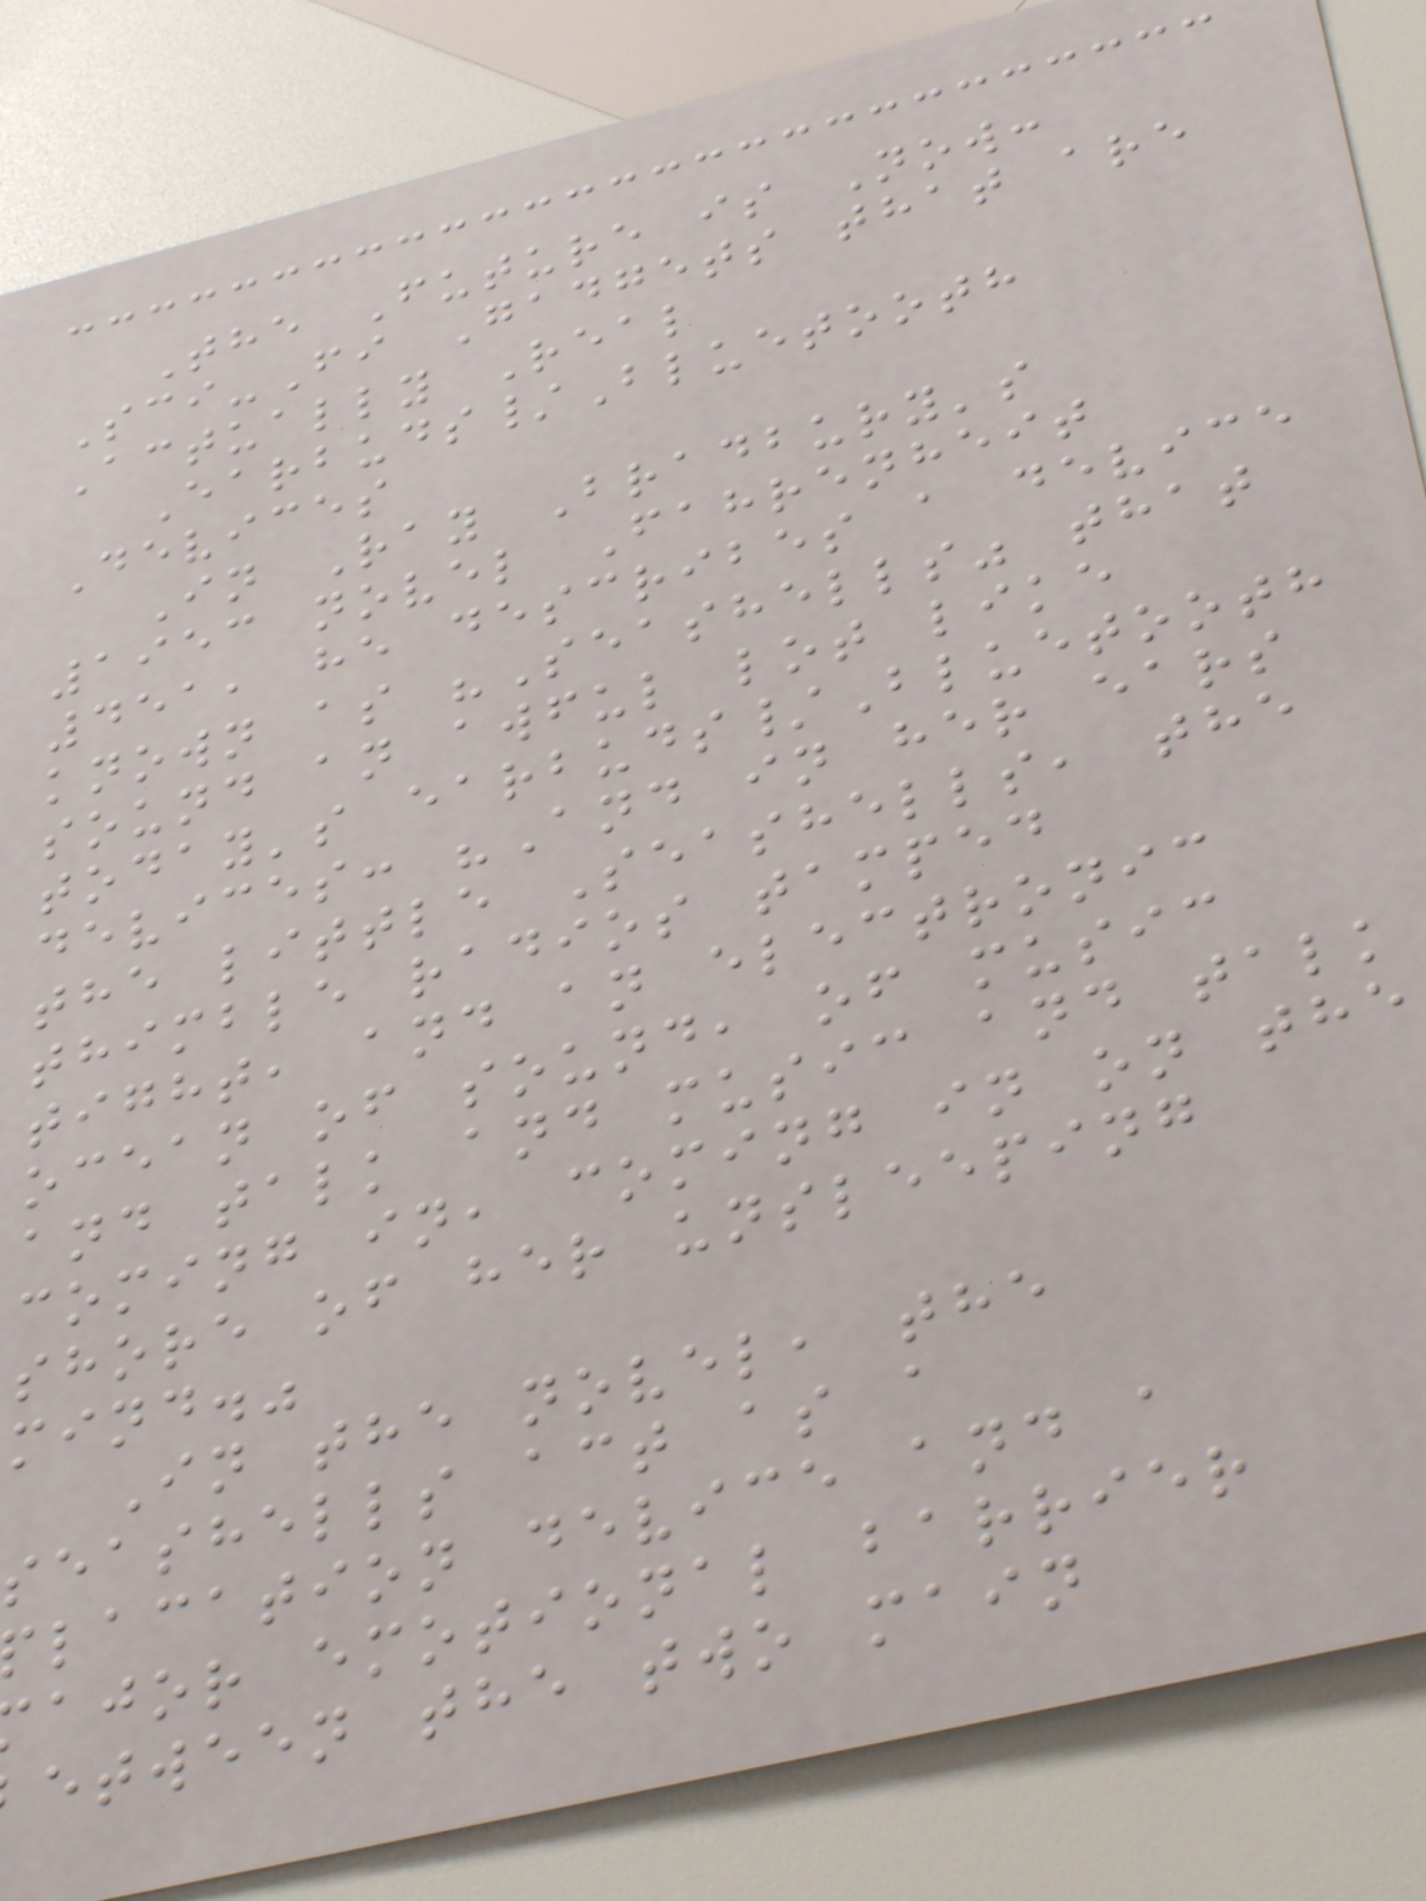The Future is Now:
Sci-Fi Gadgets that are
Actually Real
Earbuds/Bluetooth
Devices
In Ray Bradbury's
1953 novel Fahrenheit
451, he describes a device
known as "Seashells" that
sound an awful lot like
today's earbuds/Bluetooth
devices: "And in her ears
the little Seashells, the
thimble radios tamped
tight, and an electronic
ocean of sound, of music
and talk and music and talk
coming in, coming in on the
shore of her unsleeping
mind."
In the novel, the
seashells act as a
lacation device and a
ajor emotional barrier
etween the two main
